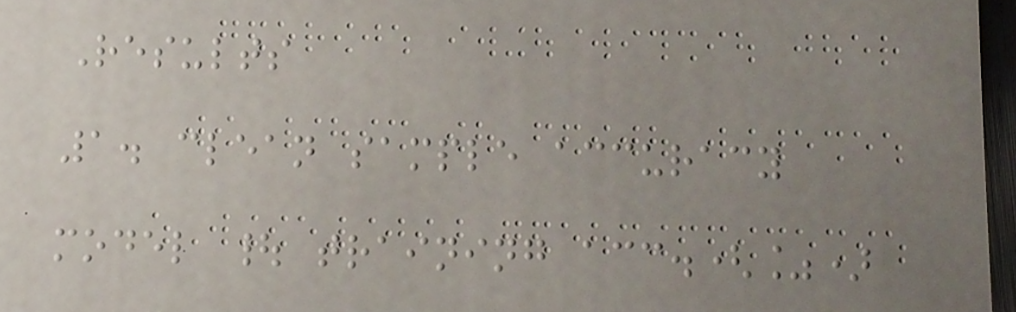Results
1. clean sample accuracy
model | training acc.(%)
